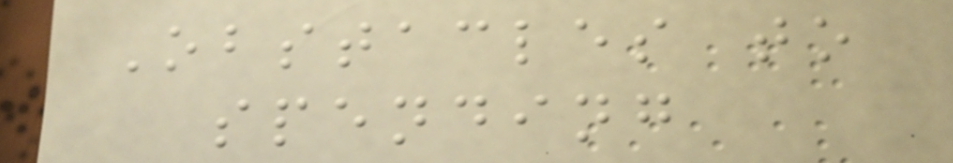Obstacles to
spending
